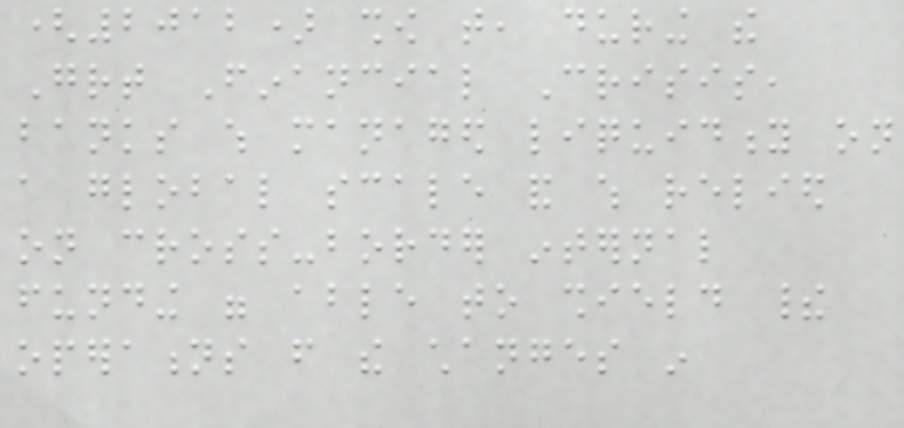(2012) show that, during the
Great Financial Crisis,
banks which managed liquidity on
a global scale and which relied
on cross-border internal
funding were able to shield their
operations from the changes in
